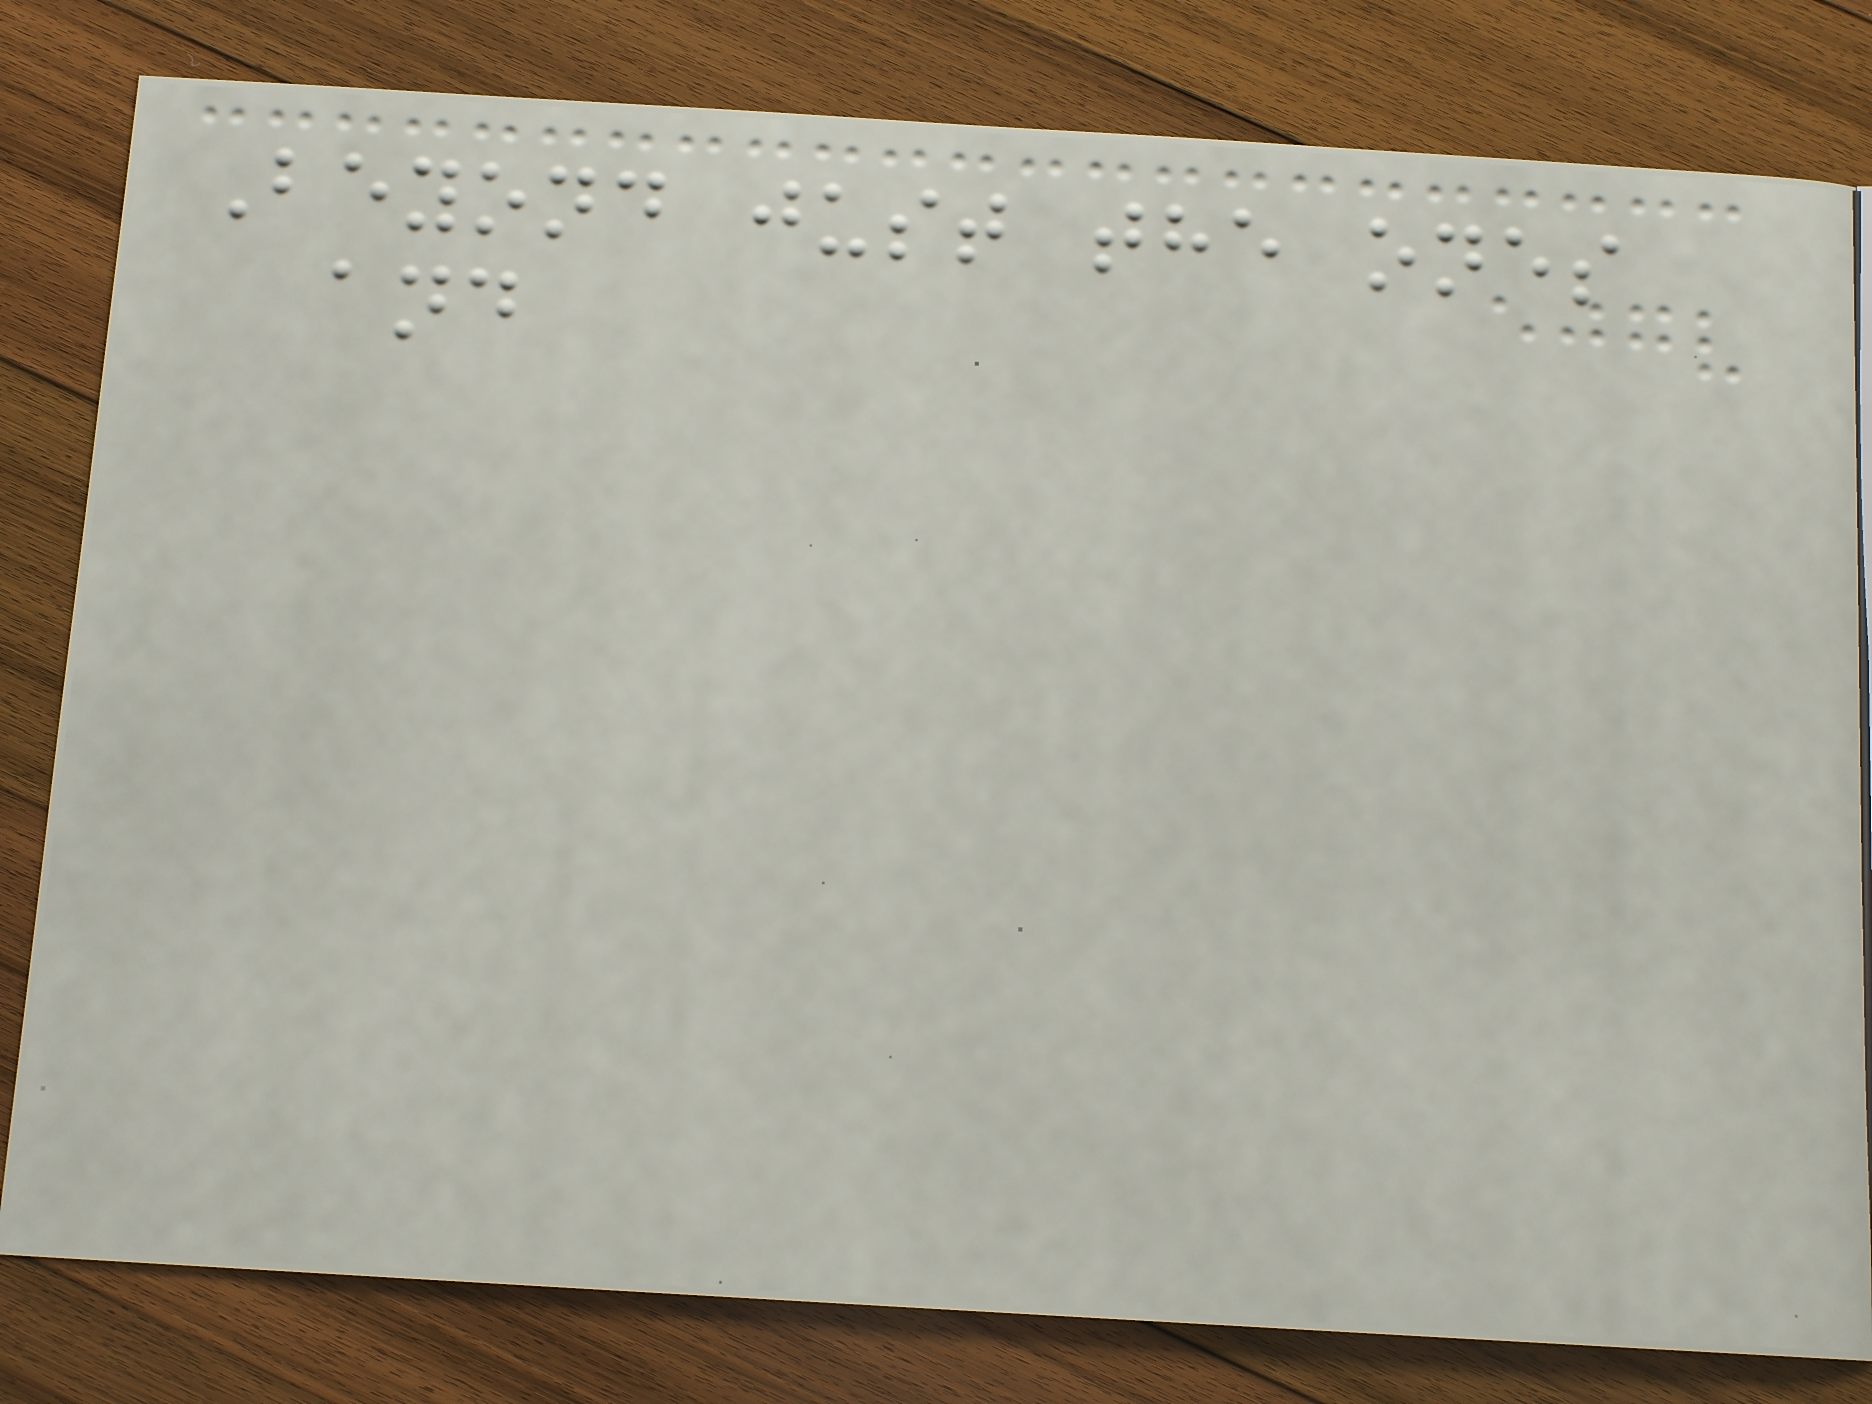Beyond just the ones
and
